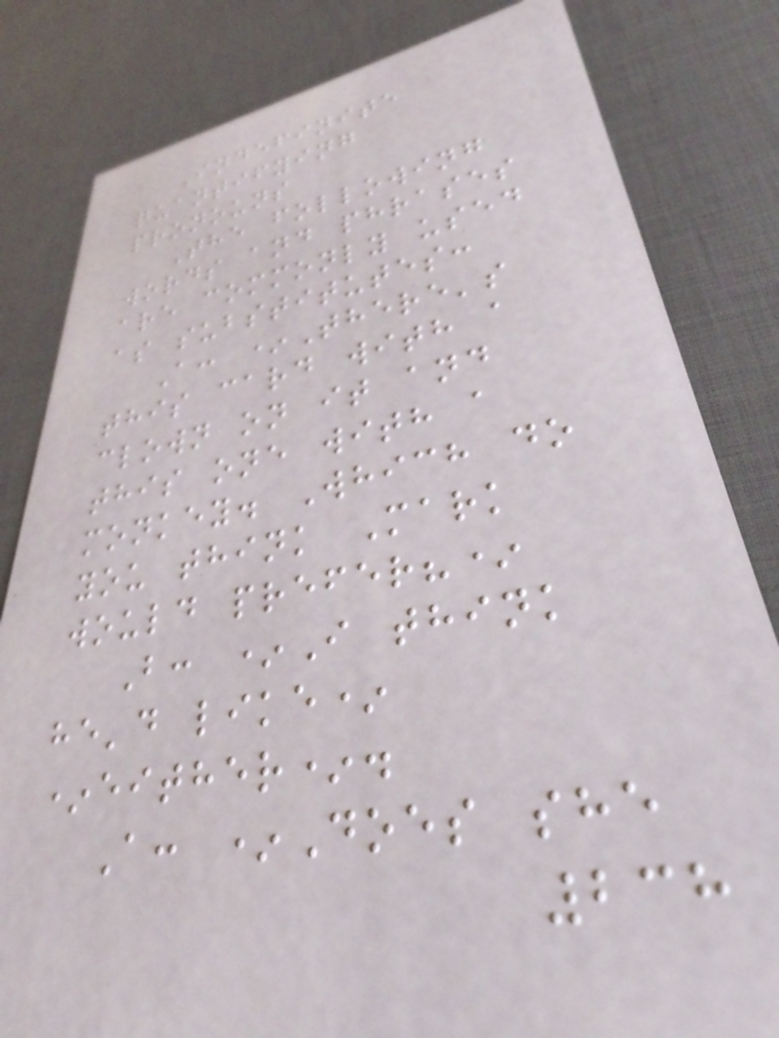Indefinite
quantifying
pronouns
The following
words and phrases
are commonly used
as substitutes:
A: *There's
this card with a
clown on it and
this one with a
monkey. Which do
you think Mark
would prefer?*
B: *I think
he'd like*
*either*.
A: *Does she
238
